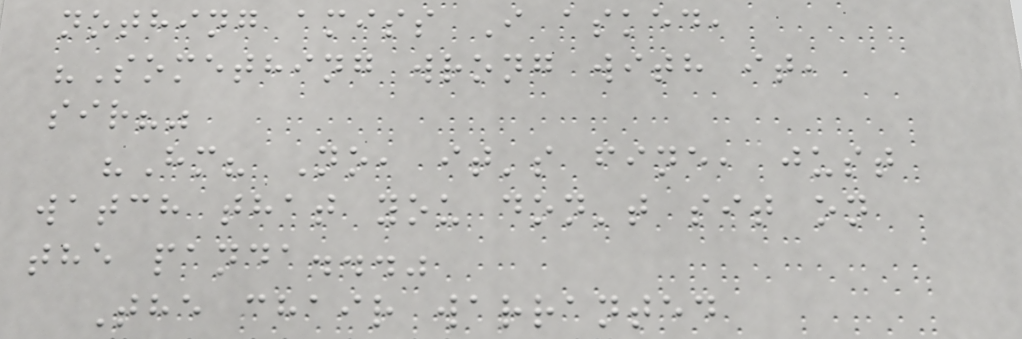nothing amiss I asked,
"Something wrong with it,
sir?"
"Hm? No, it's fine, just
watch that you don't sit on
the panda..."
The chair warranted
